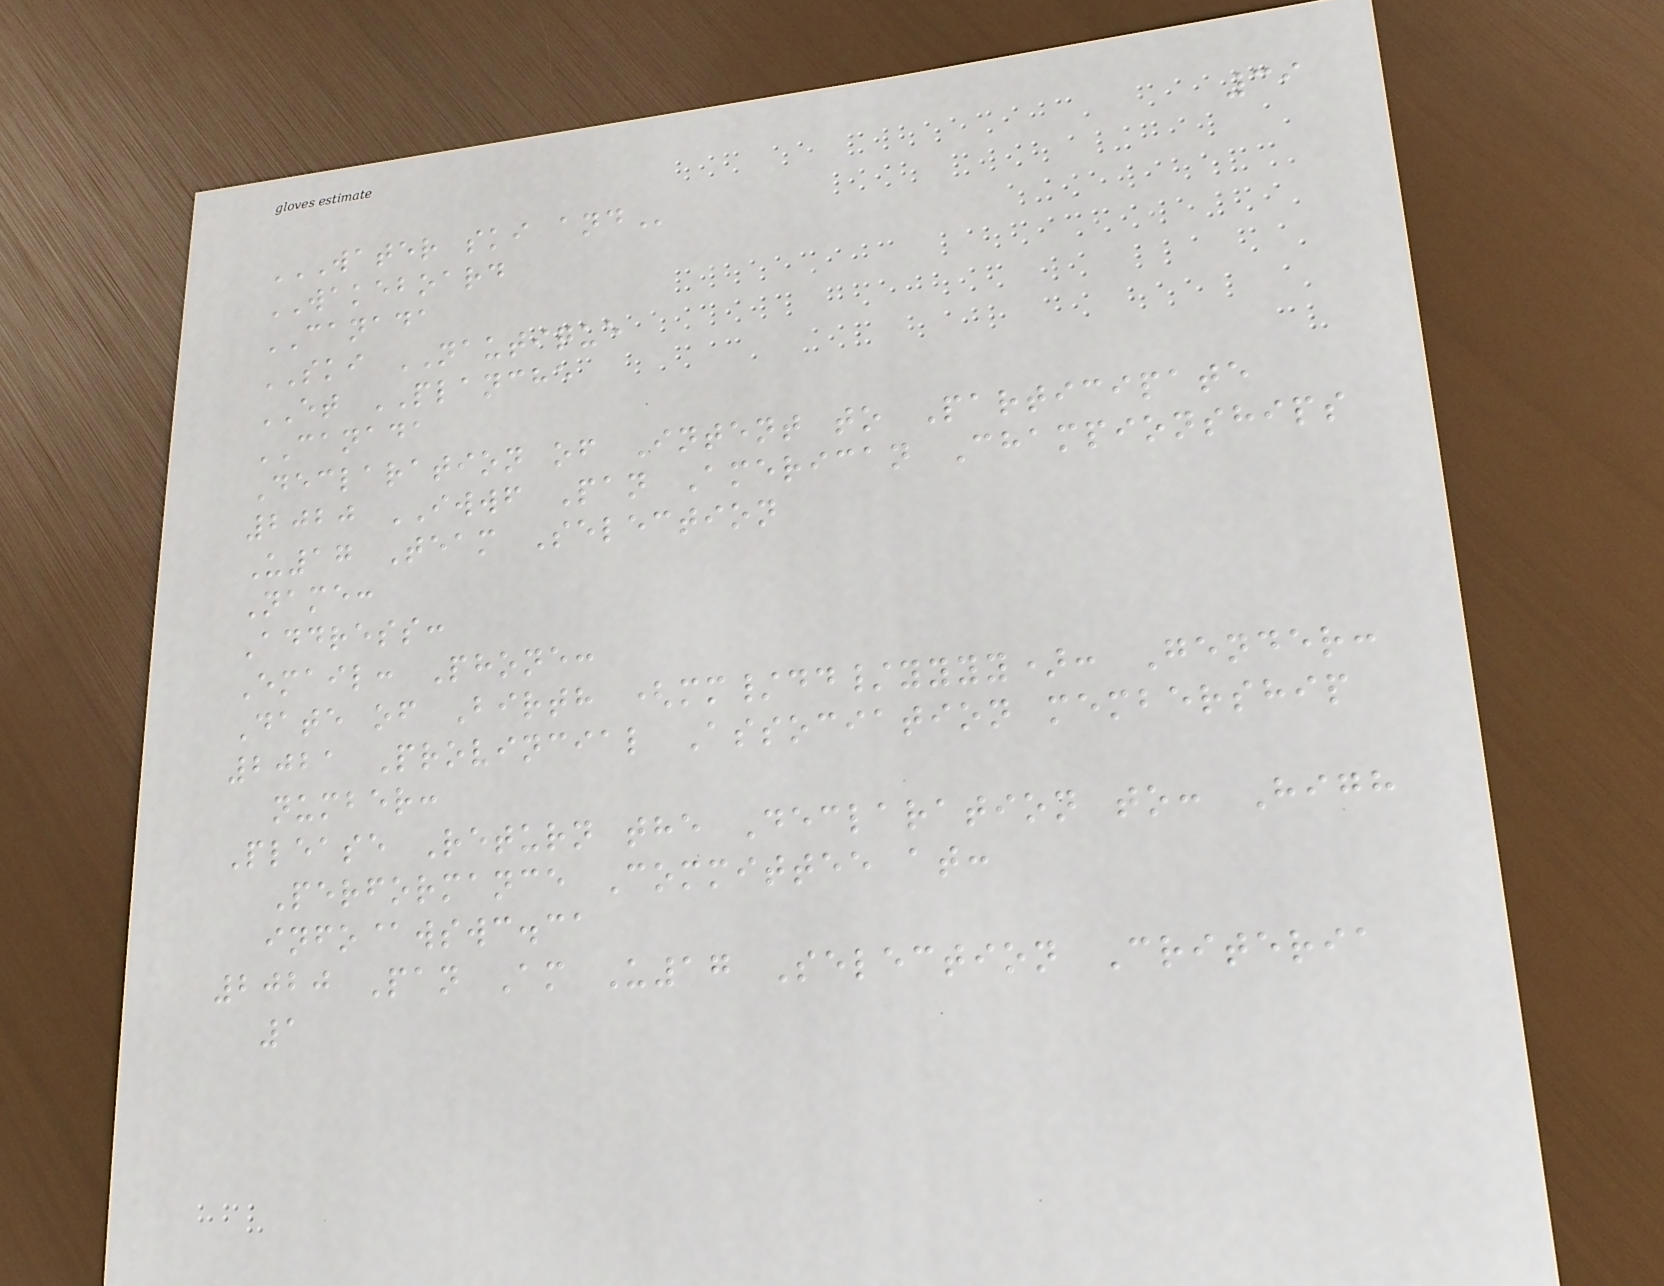39
WATER SKI AND
WAKEBOARD
CANADA
SKI NAUTIQUE
ET PLANCHE
CANADA
Declaration of Intent to Participate
2020 IWWF Pan American Championships
U17 Team Selection
Name:
Address:
Email: Phone:
Date of Birth (mm/dd/yyyy): Gender:
2021 Provincial Association membership
number:
Please Return the Declaration to: High
Performance Committee at:
info@wswc.ca
2020 Pan Am U17 Selection Criteria
1
